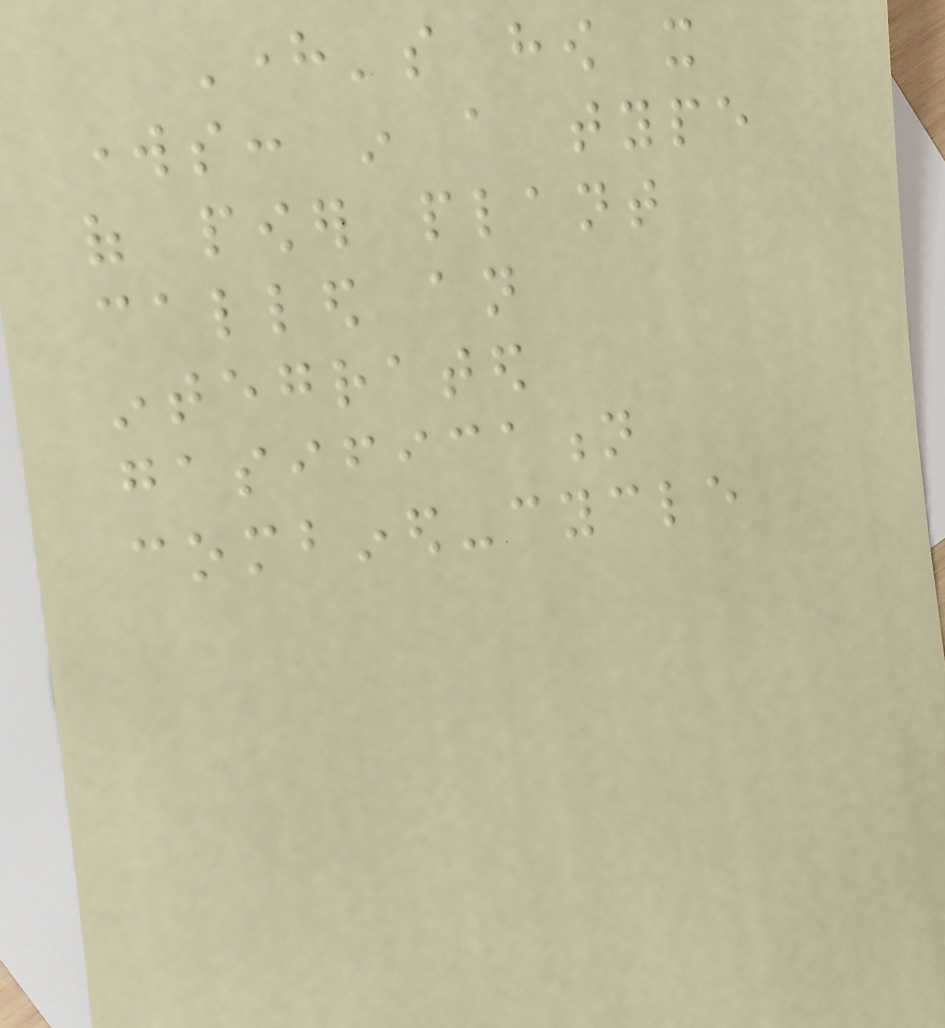Here's how it
works: in a type
of power plant
called an
integrated
gasification
combined-cycle
